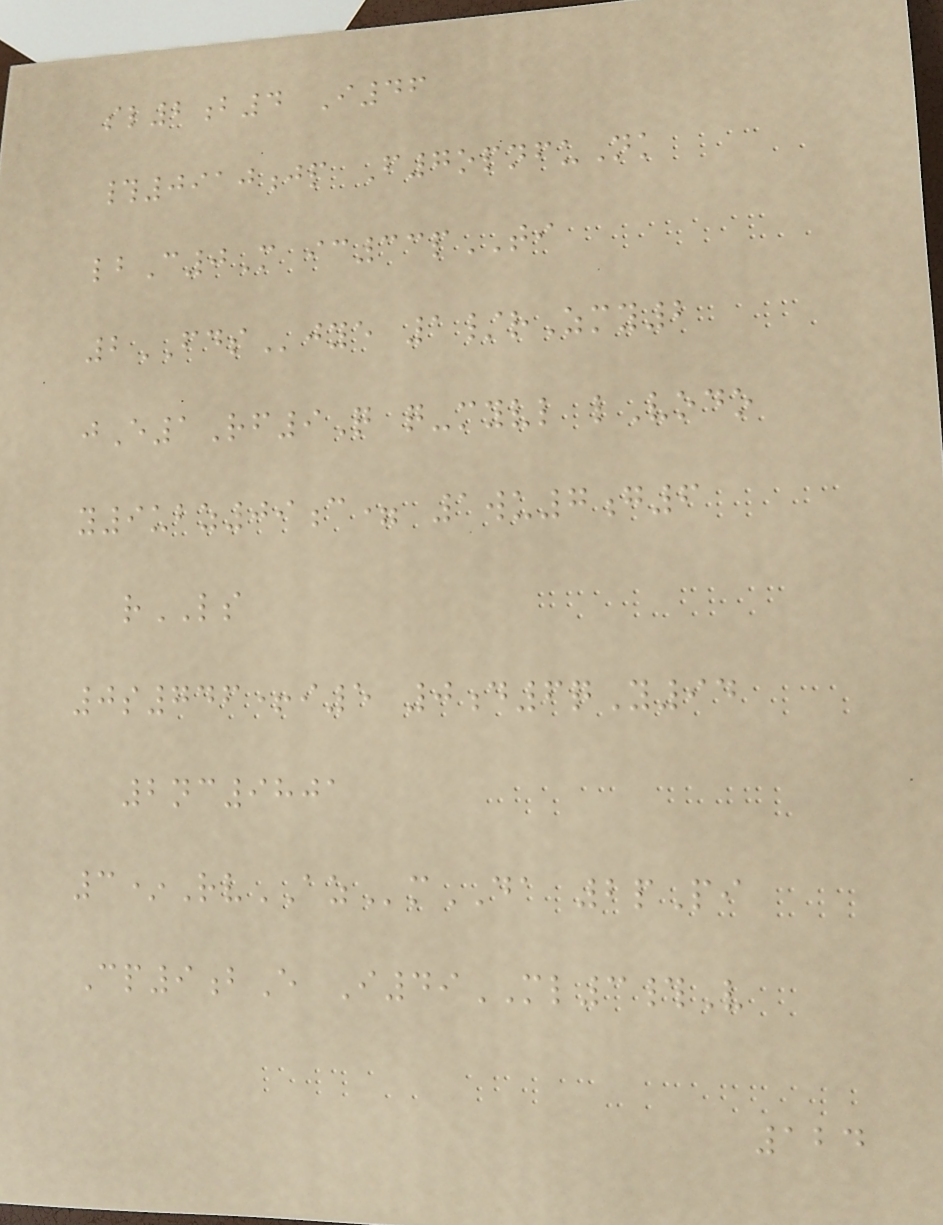sl2b4 I46
#0910jp F7opnfuNk
lbC0M ic33pTI
2FDSjye 1/rZmy2
jE1Rf9Q q-myvl lVodo
y9ubz09c= 1wu7g6
rLS
0s746+i5 0d6qY94
2nc9801
3*RvAZmDA 2pPi
Cp9bE I49ML3#V
124
